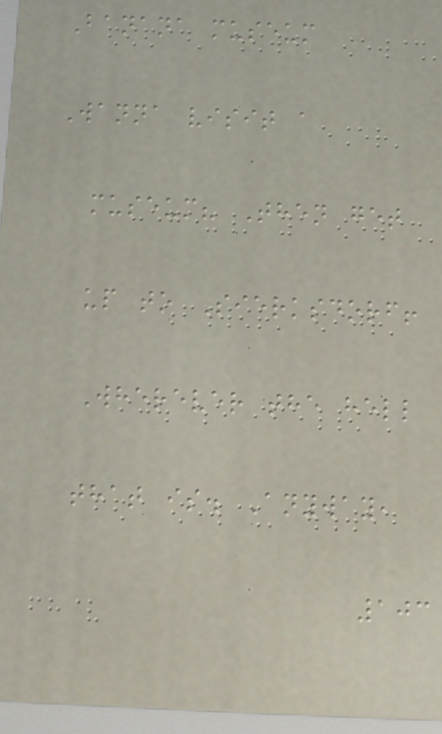Banana museum
Wanna visit a
museum? Then get
up to Sierksdorf!
Wherever the hell
that is. Anyway,
103
